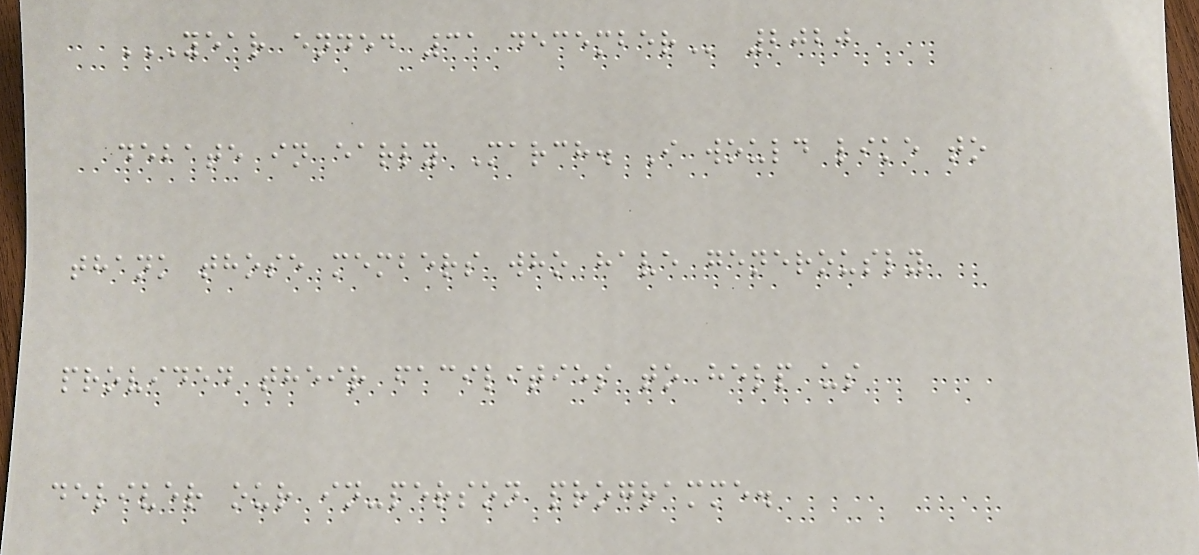YEAR ENDED 31 DECEMBER 2020
debate in early March. I would like to
thank those members who have generously
provided their facilities to help us
deliver our in-person programme.
